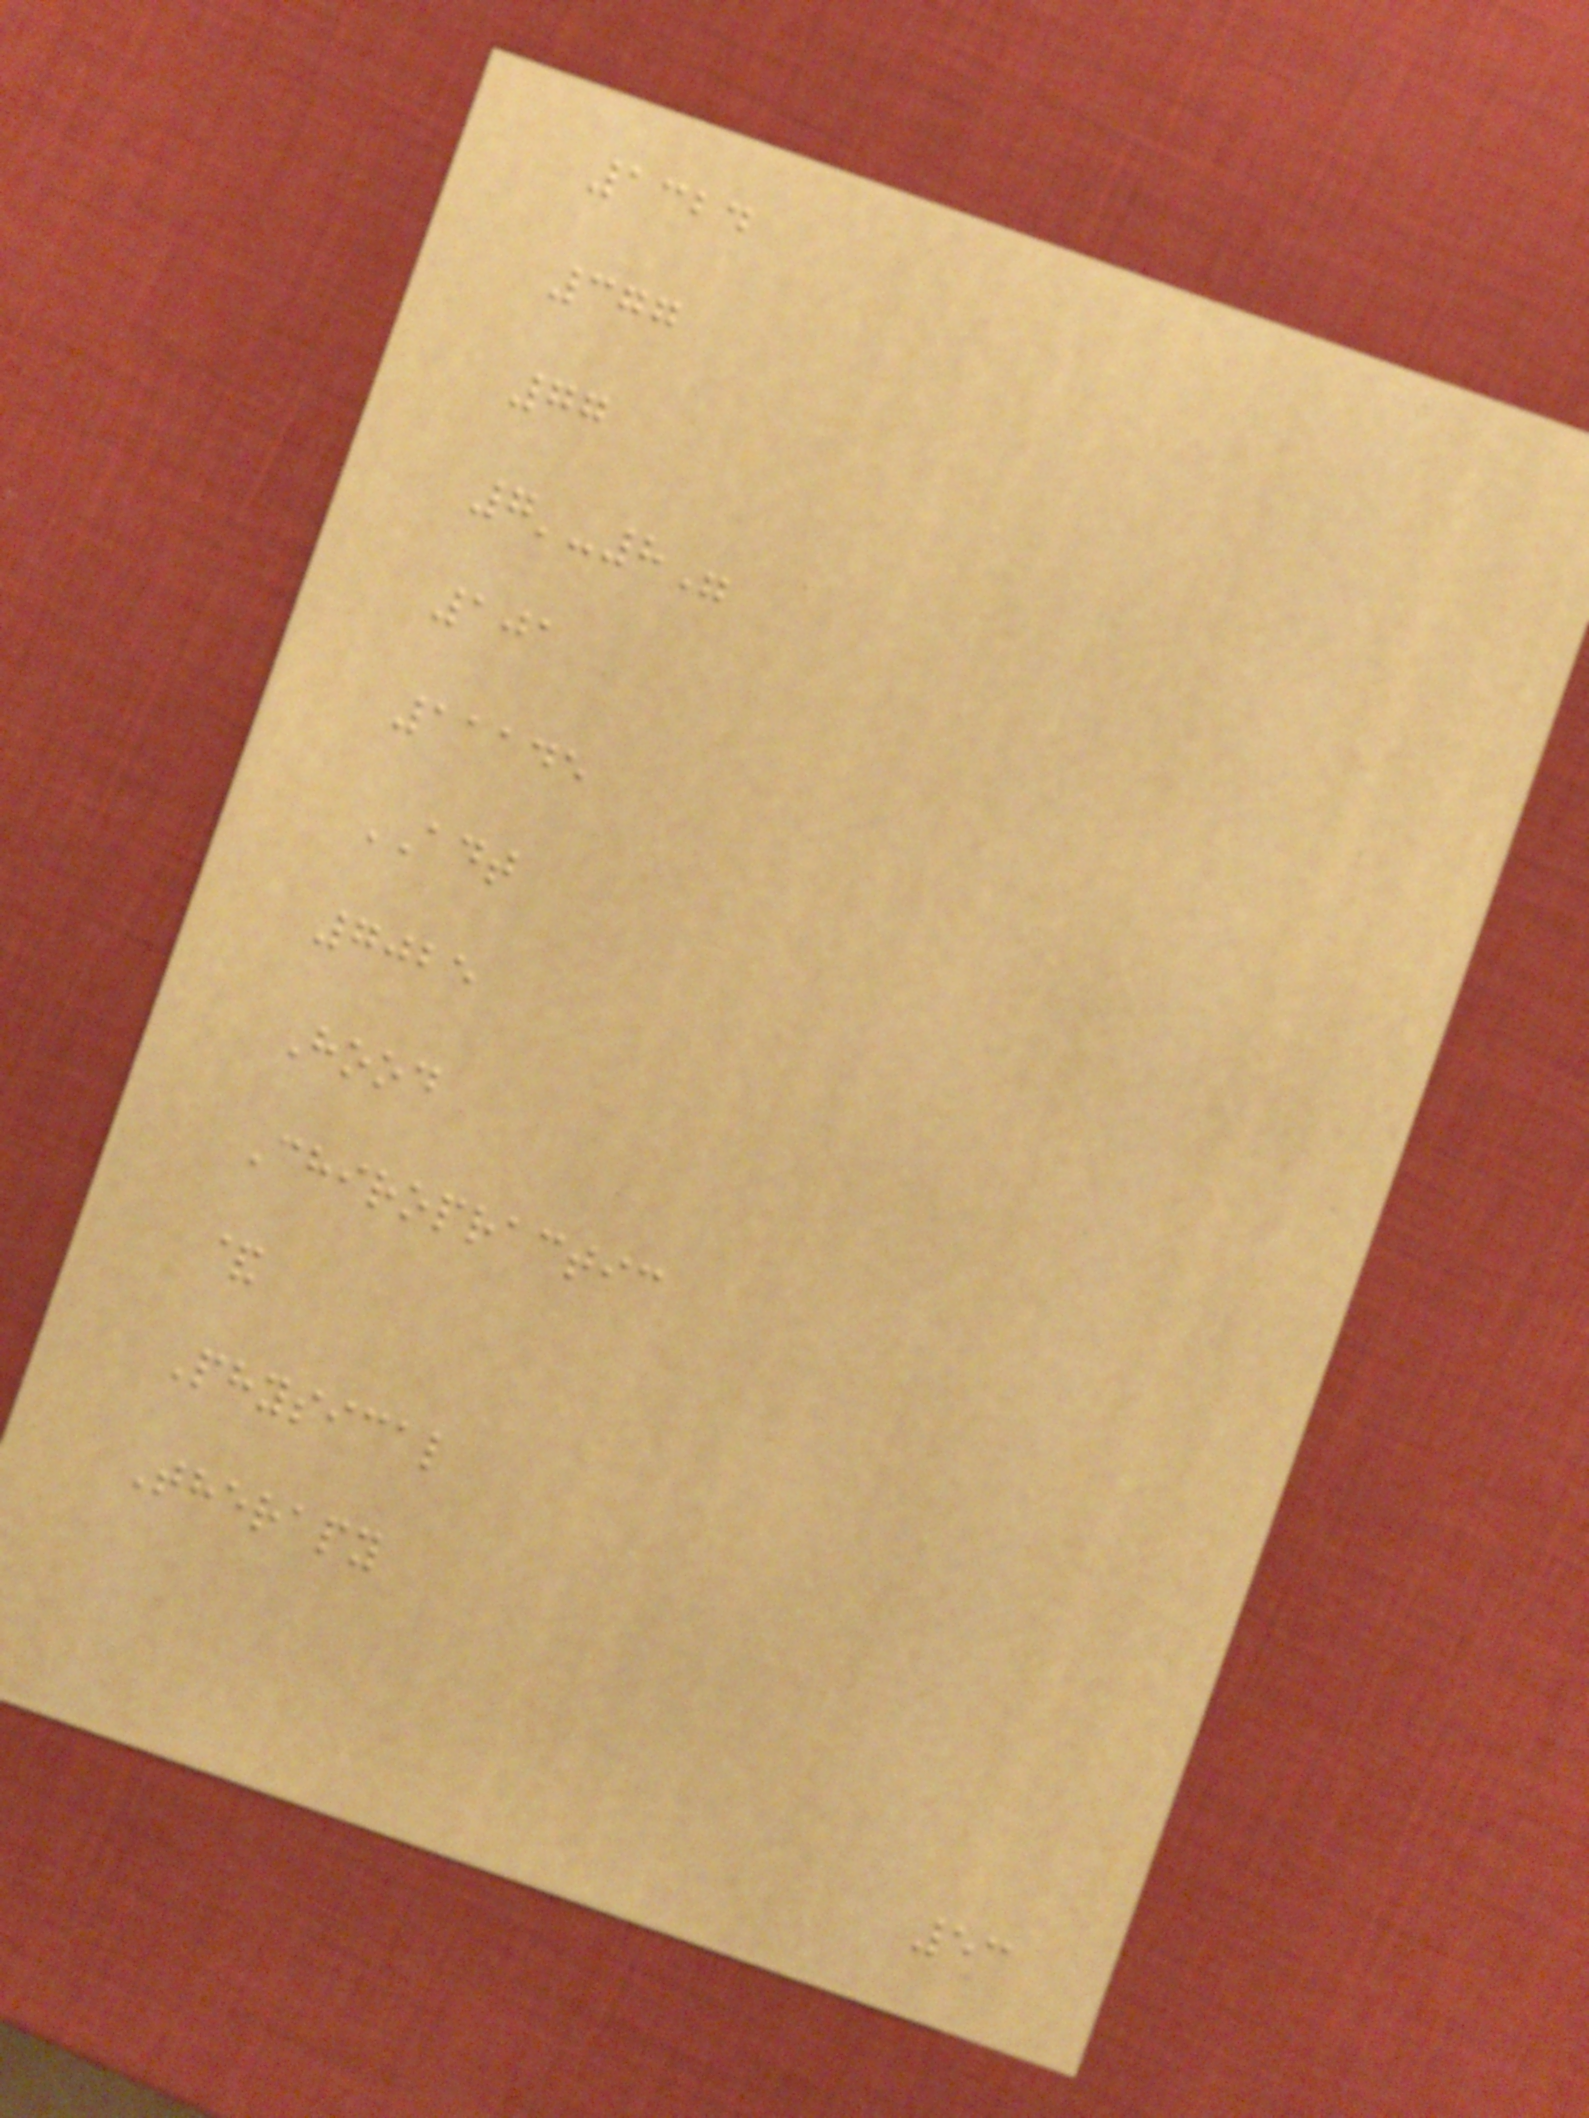1324
377
77
7'-8"
101
11145
ADT
7025
Hood
Chiropractic
&
Physical
Therapy
53
